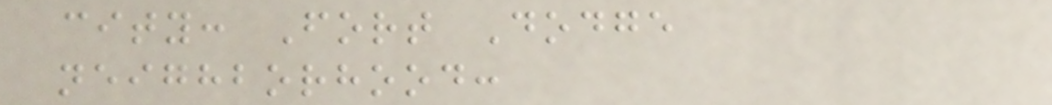city: Fort Dodge
neighborhood:
